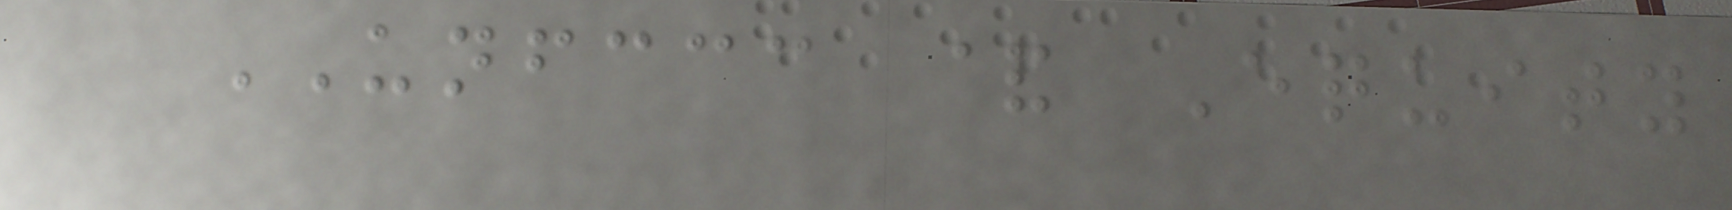UNFCCC & Equity
